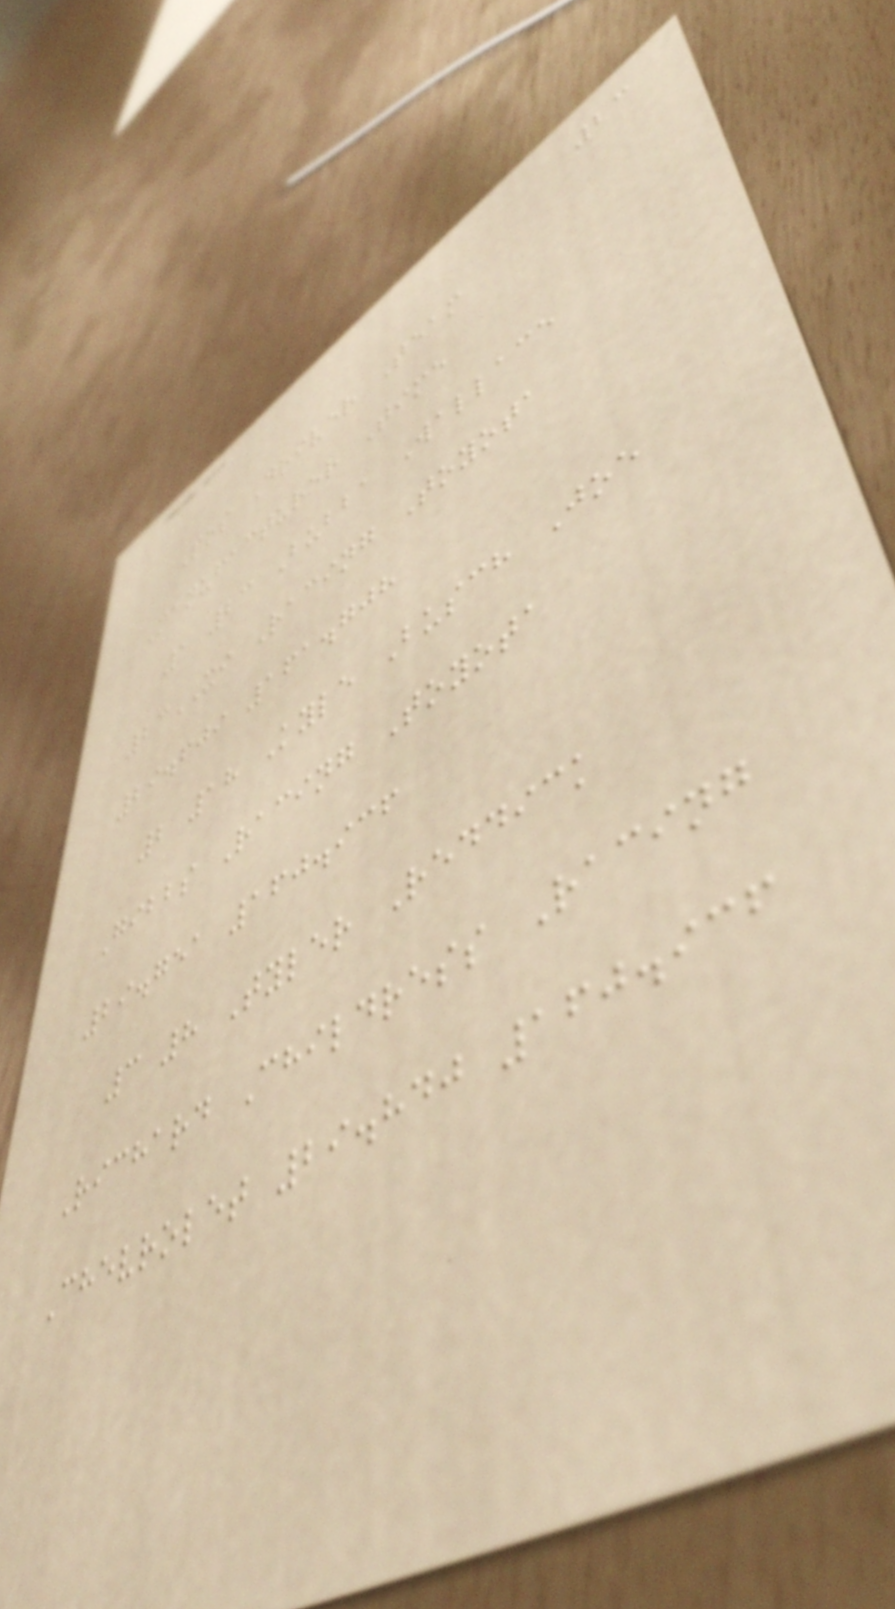23
Pos Driver Team
Manufacturer Time
1 23 Bubba Wallace
23XI Racing Toyota
29.609 161.708
2 18 Kyle Busch Joe
Gibbs Racing Toyota
29.751 160.936
3 8 Tyler Reddick
Richard Childress Racing
Chevrolet 29.840 160.936
